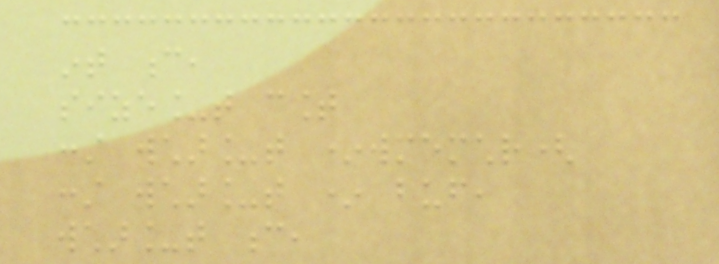int c,
size_t count
const wchar_t *wmemchr(
const wchar_t * buf,
wchar_t c,
